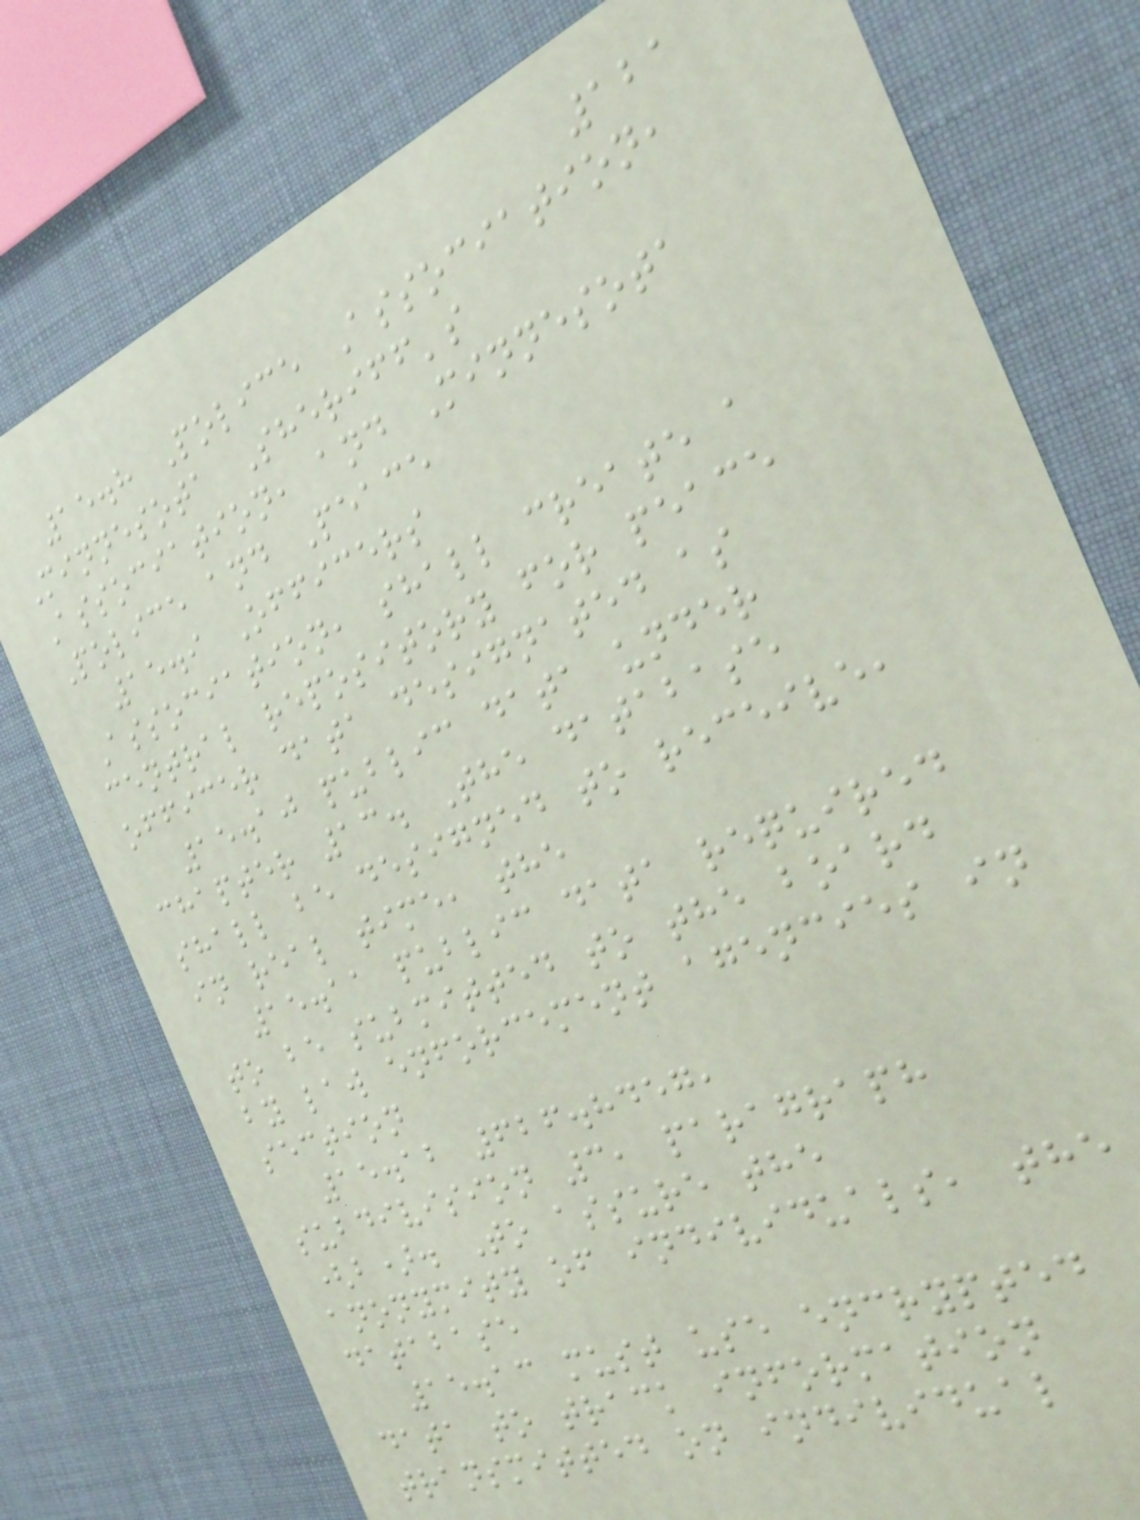121
15.8 Police Association,
Minnesota Sheriff's
Association, and Minnesota
Police and Peace
15.9 Officers
Association, shall create a
central repository for peace
officer data designated as
15.10 public data under
chapter 13. The database
shall be designed to receive,
in real time, the
15.11 public data required
to be submitted to the board
by law enforcement agencies in
section
15.12 626.8457,
subdivision 3, paragraph
(b). To assure the
anonymity of individuals, the
database
15.13 must use encrypted
data to track information
transmitted on individual
